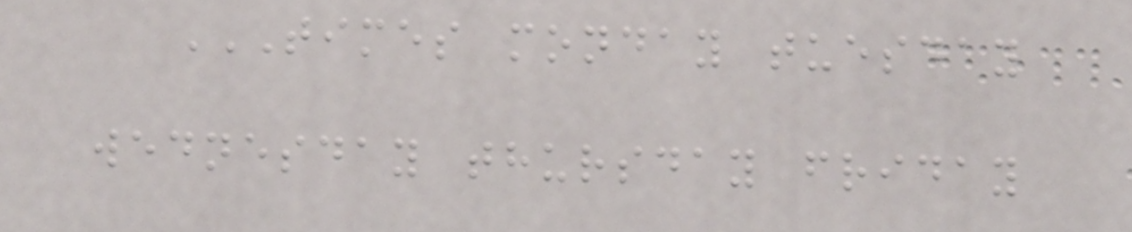TIMES MONDAY TUESDAY
WEDNESDAY THURSDAY FRIDAY
